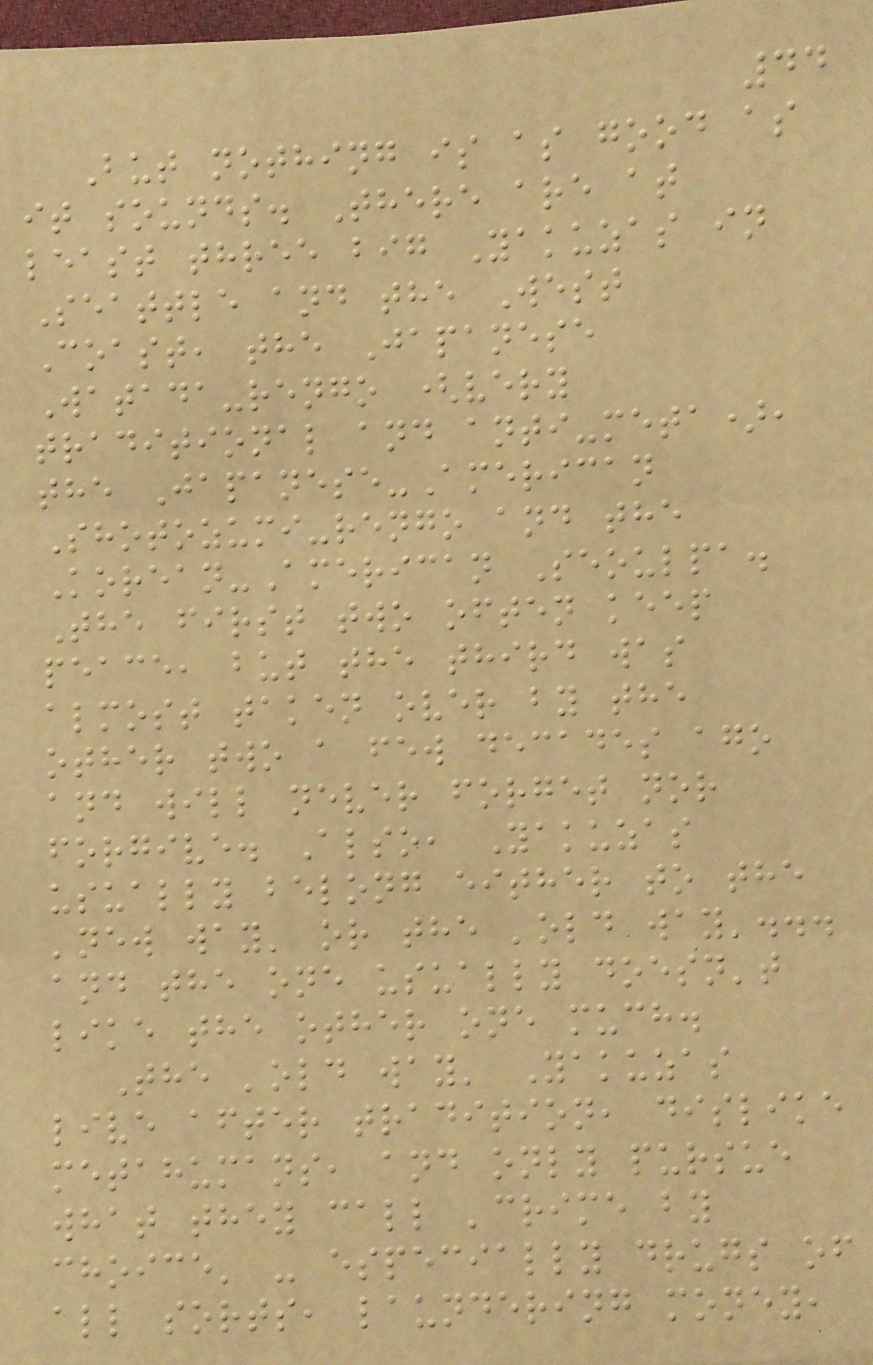44
But nothing is as good as
it sounds. There are at
least three big Yakuzas in
Seattle and the West
Coast, the Japanese
Watada-rengo (very
traditional and anti-meta),
the Japanese-American
Shotozumi-rengo and the
Korean-American Seoulpa.
The first two often keep
peace, but the third was
almost taken over by the
other two a few decades ago
and will never forget nor
forgive. Also, Yakuzas
usually belong either to the
'new way' or the 'old way'...
and the one usually doesn't
like the other one much.
The 'old way' Yakuzas
live after tradition, dislike
metahumans, and only pursue
what they call 'crime by
choice' - especially drugs of
all sorts, laundering money,
